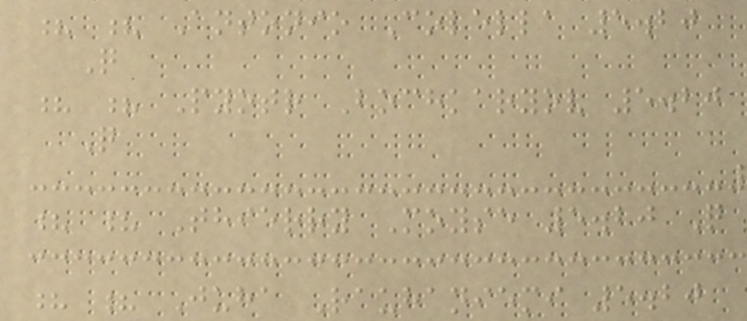? ? Antonio Colella 5.20
Q
? ? Pyotr Bochkaryov 5.20
Q
? ? Thierry Moyse 5.20 Q
? ? Juha Rauhaniemi 5.20
